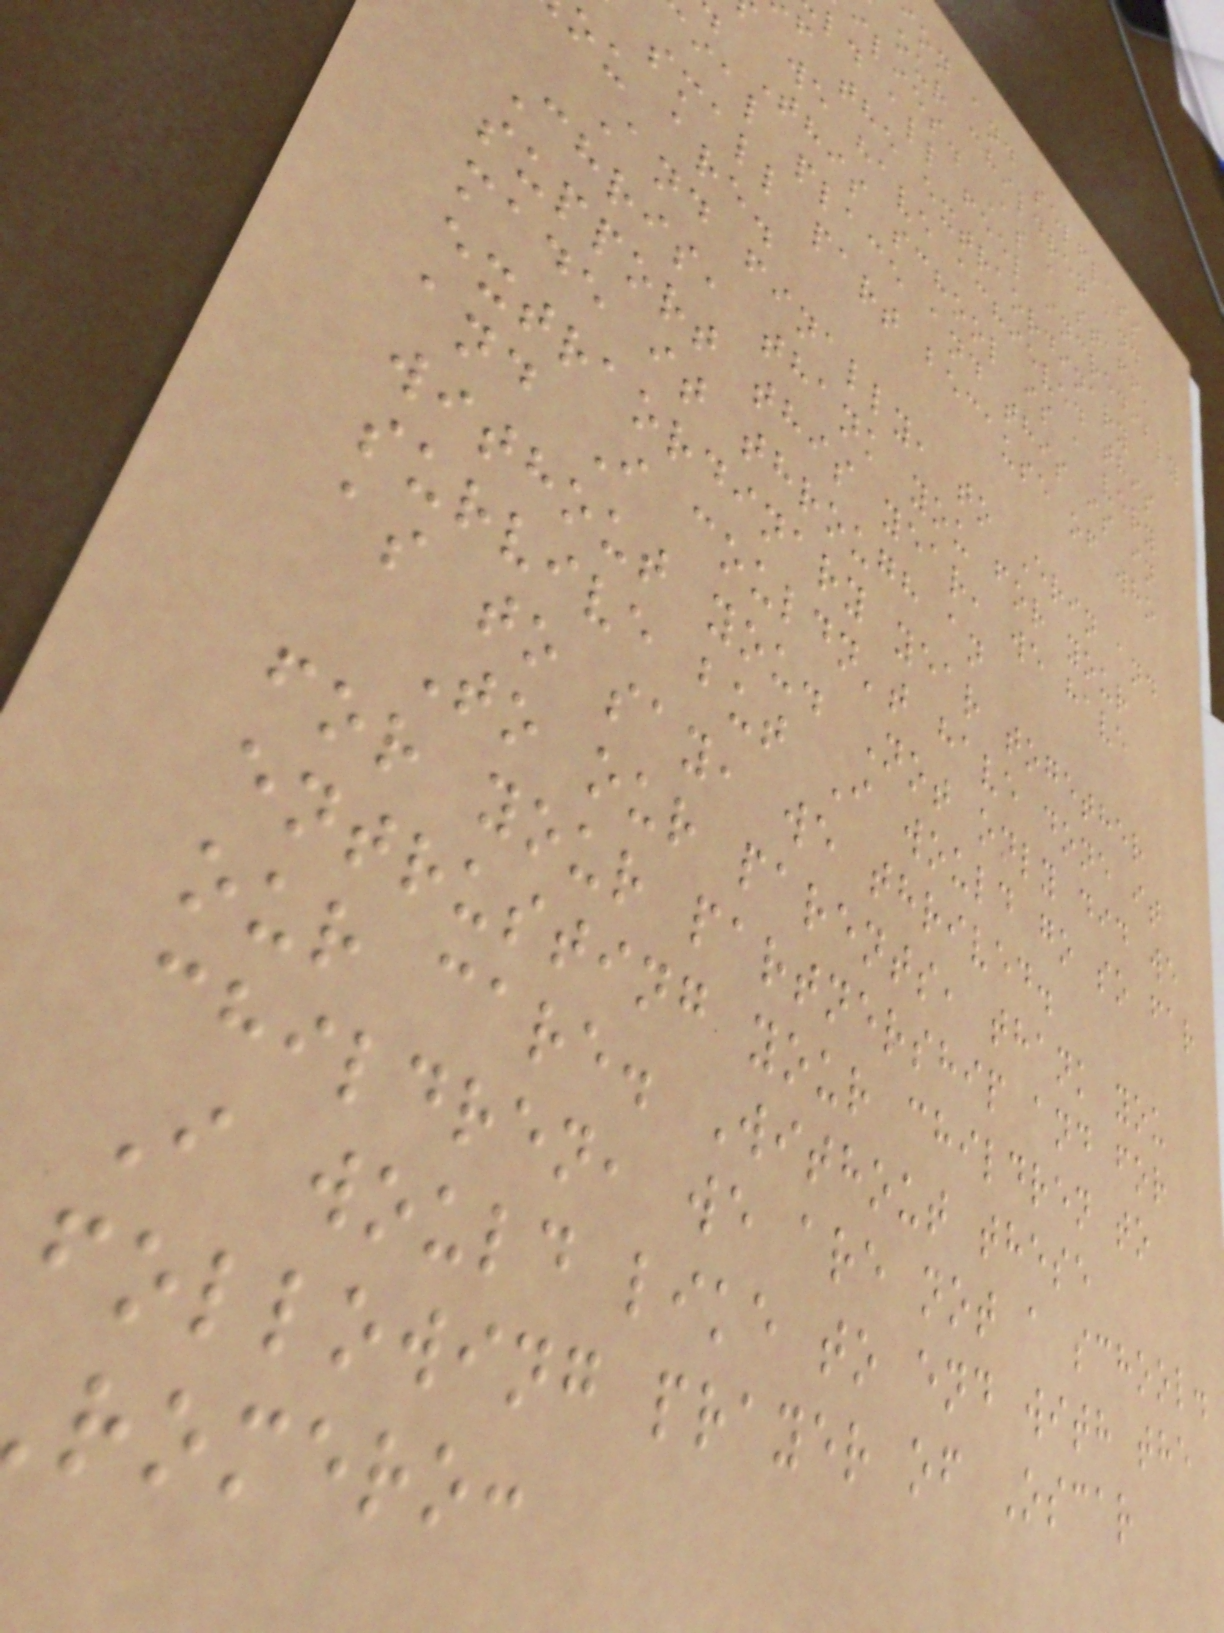on and selfless
our children and
ilies. As a staff,
ld all feel incredibly
f the extraordinary
we have achieved this
This school is a very
ial place and this is in
small part because of who
ou are.
And finally, to Erin and
Chris, thank you for your
support this year, we have
made it through an
extraordinary year together
and I couldn't have done it
without you. Not only did we
survive but I would go so far
as to say, we thrived.
To our parents, thank you
for your partnership and for
entrusting your children to
our care. Without these
children, we are not a school.
I would like to end with the
following prayer of Oscar
romero:
